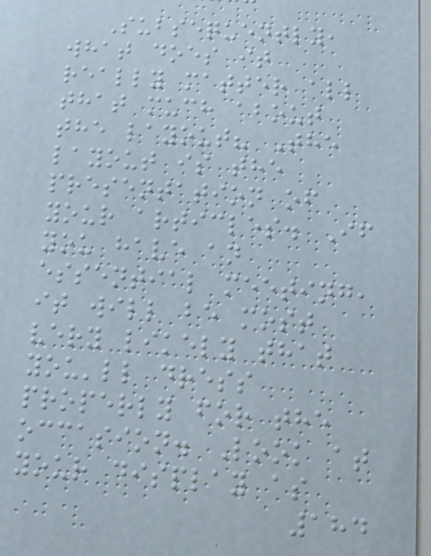Subsequently,
what does it
really matter all
that much about
the layout? The
layout is the
presentation of
your articles. If
you have an
essential meeting,
it will be most
very likely that
you'll dress
properly for the
occasion. Look at
your display as
184
